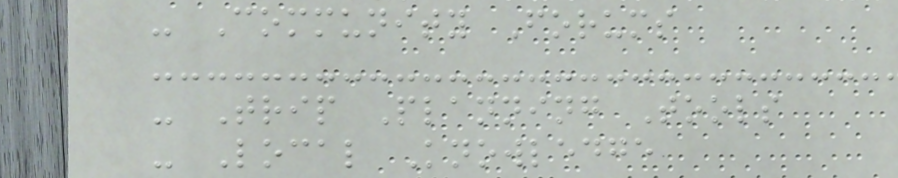- Community Forums
- Trip Planning Tools
- Local Knowledge
